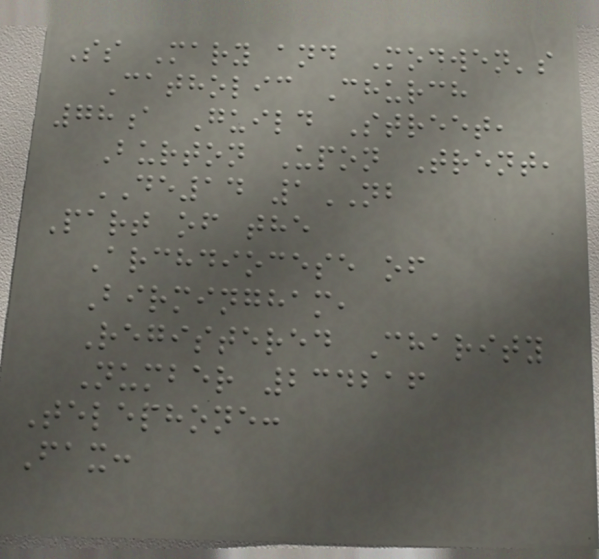Ss Mary and Modwen's
Catholic Church
78a Guild Street,
Burton Upon Trent,
DE14 1NB
Part of the
Archdiocese of
Birmingham,
Registered Charity
Number 234216
Telephone:
Fax:
